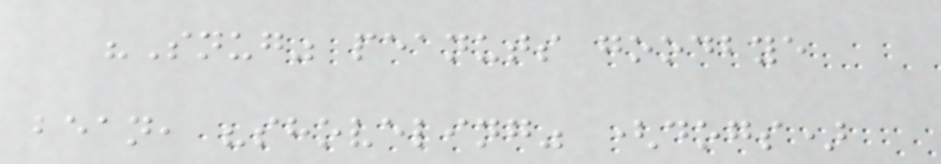"Snug" peanuts goodbye
bean, "shoveling" (dogs)
